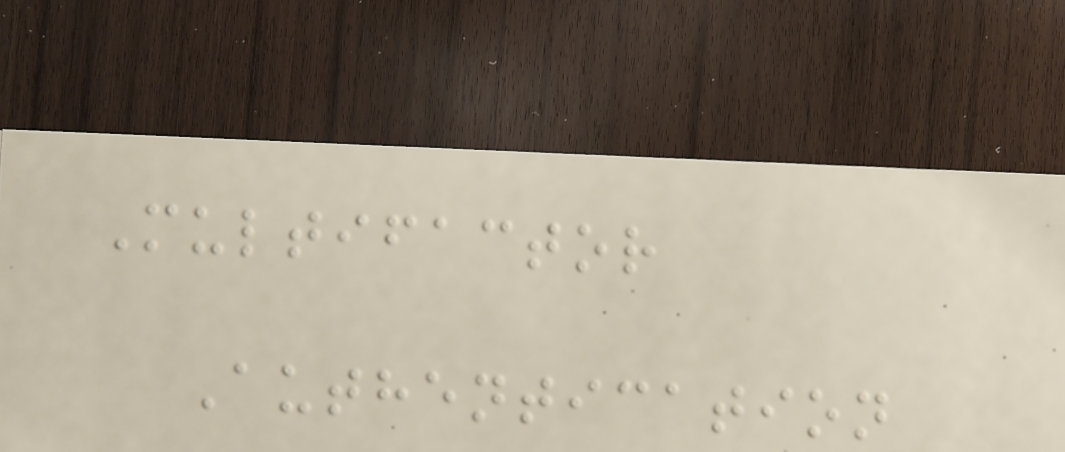Multifactor
Authentication
